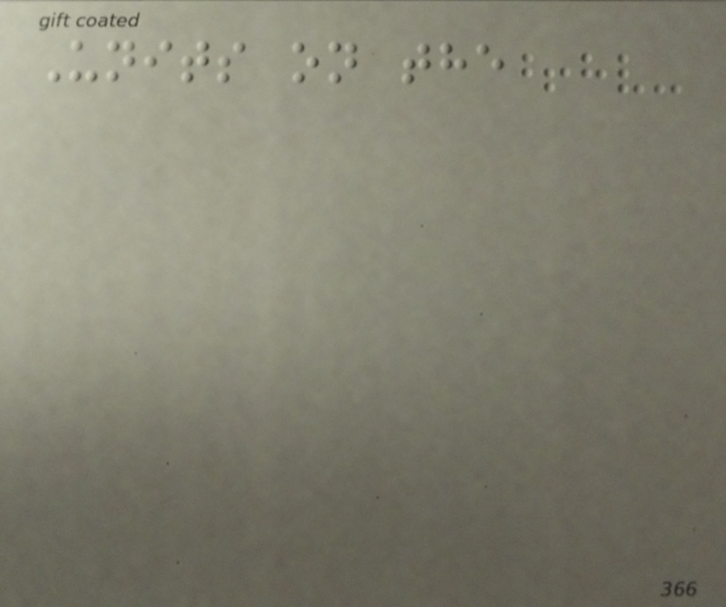Units on the
